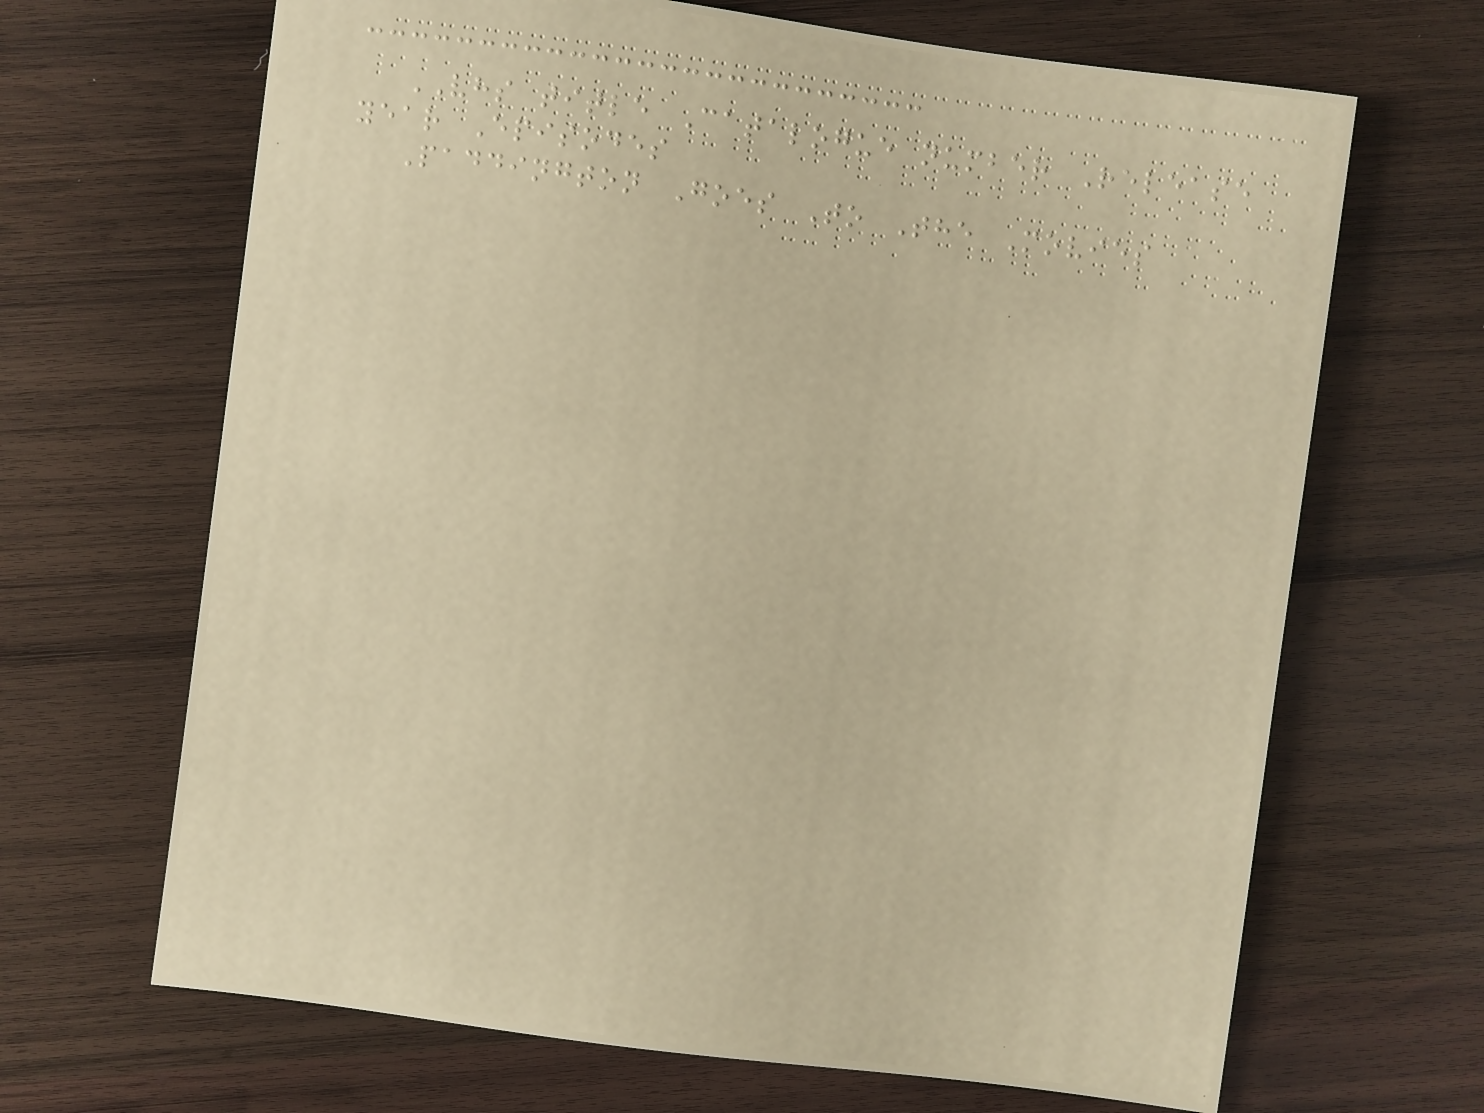VHS title Catalogue number Release
year Episodes
Paddington Goes To The Movies
